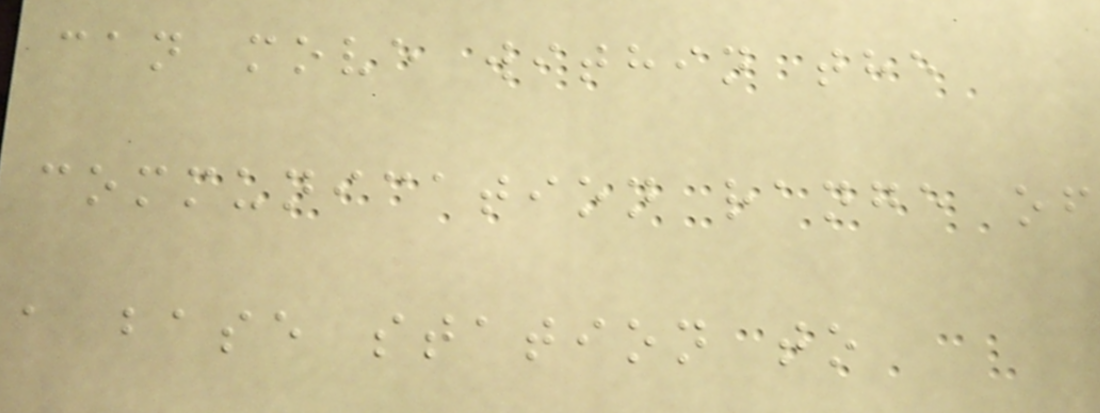can move within the
communication range of
a base station to
